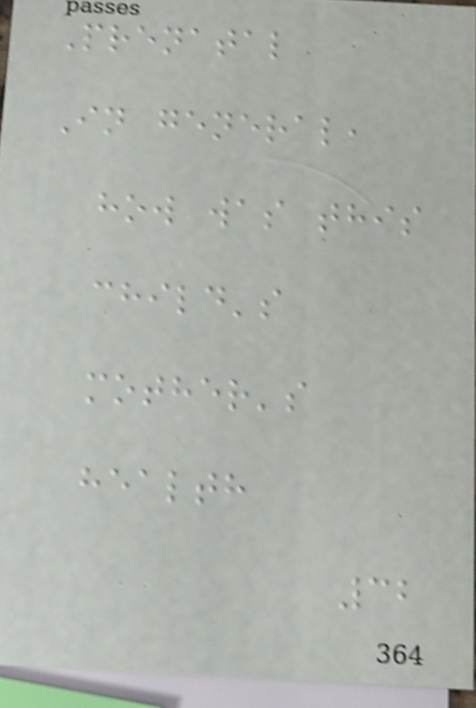Prenatal
In general,
how was this
child's
mother's
health
32
